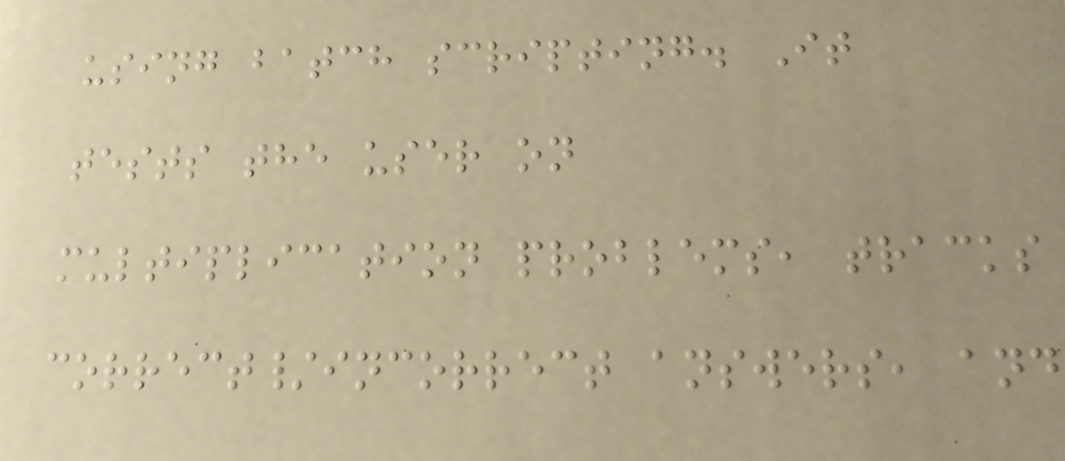using batch scripting. It
tests the user on
multiplication problems, tracks
correct/incorrect answers, and
